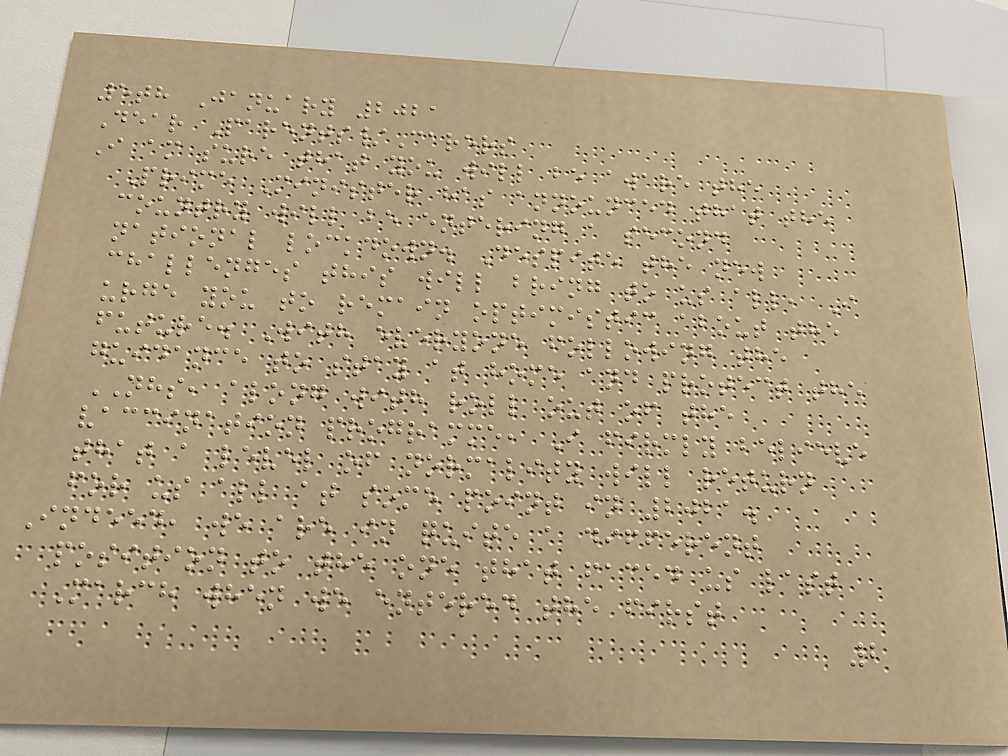5th January 2021
Dear Parents/Carers
I am sure that you will be aware the
Prime Minister has announced that the
country will be entering a second
national lockdown. Despite the new
challenges this will bring to us all, I
urge you to remain optimistic about the
future. With everyone following the
guidance to stay at home and protect the
NHS, along with roll out of the
vaccination programme, I firmly believe
that a level of normality will return
for us all at some point in 2021.
Indeed, we are in quite a different
position to the one that faced us last
March when we entered the first
2
